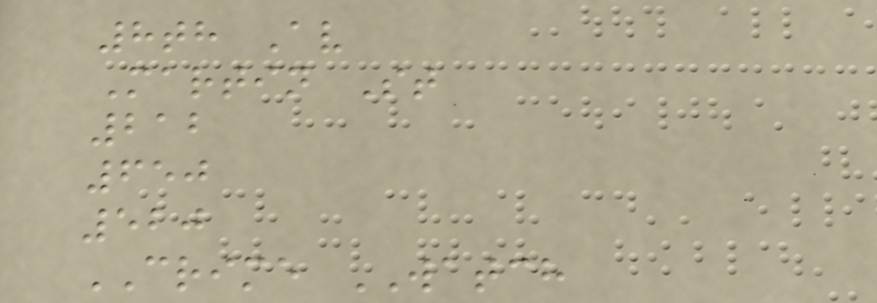8th Av
Martin St
212
650
520
CRIME WATCH
